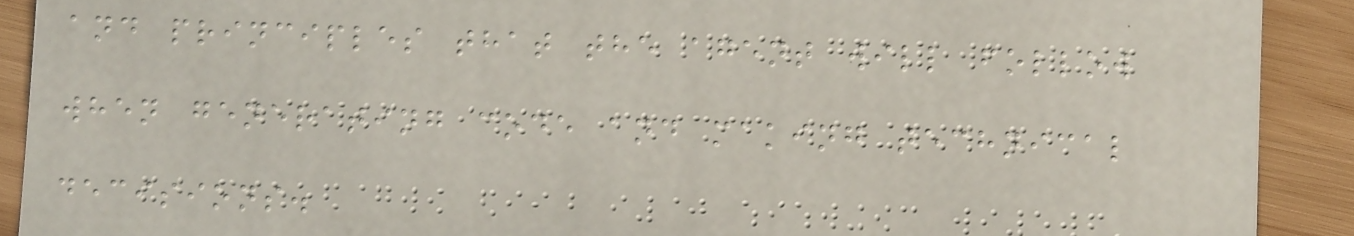and principles that the agent will follow
when generating code and making technical
decisions.
